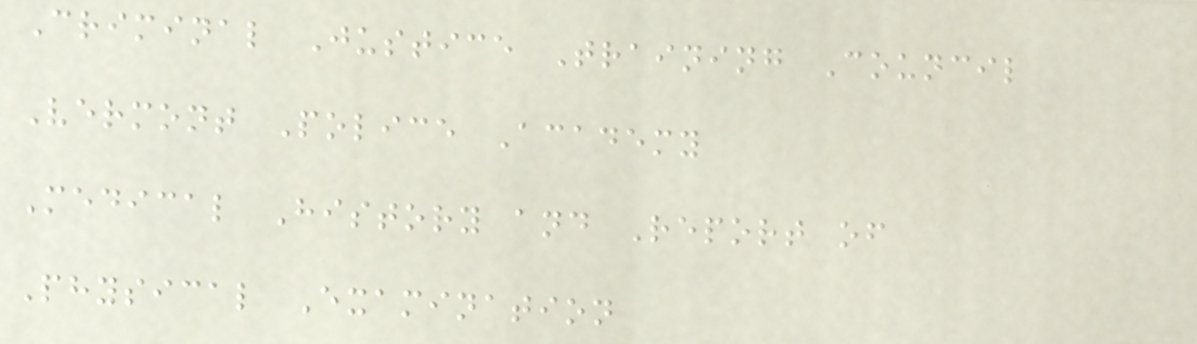Criminal Justice Training Council
Vermont Police Academy
Medical History and Report of
Physical Examination
